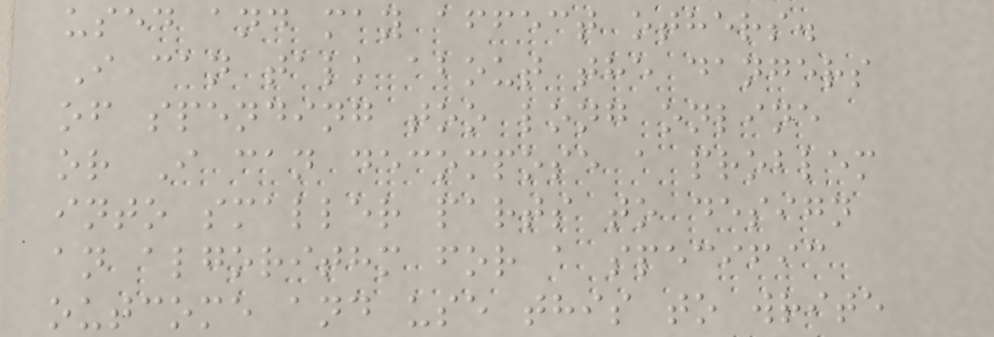used and may affect others.
I can talk about the dangers
of spending too long online
or I can decompose a problem
into smaller parts to design
an algorithm for a specific
outcome and use this to write
